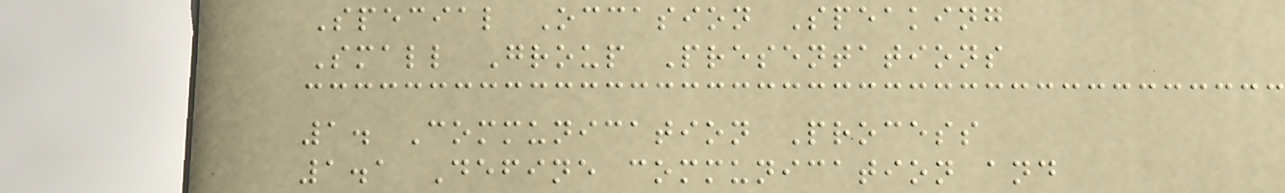Special Occasion Speaking
Small Group Presentations
1. Communication Process
1.1 Define communication and
